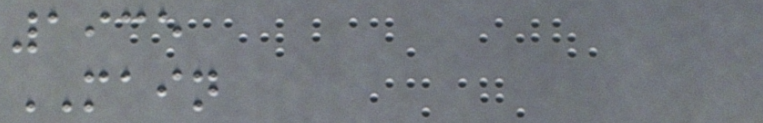1935
MAIN
